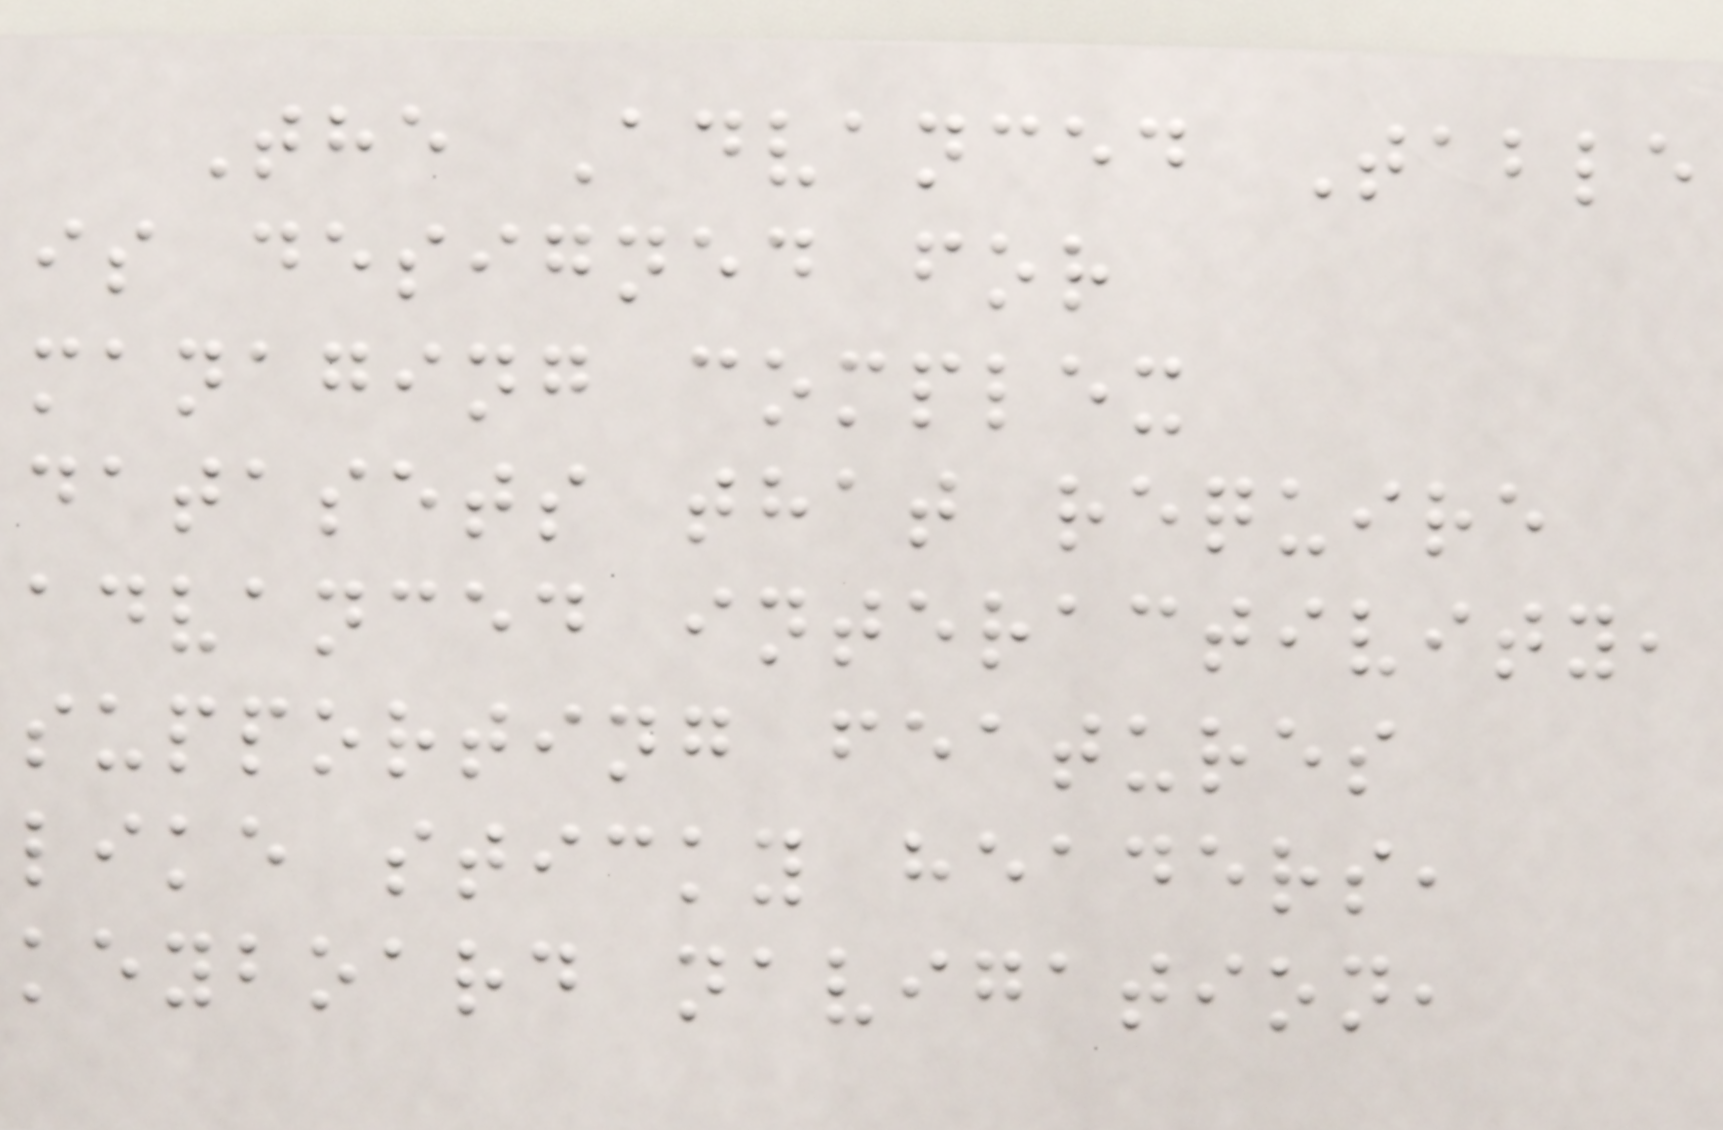The Advanced Table
is designed for
managing complex
datasets that require
advanced interactivity,
supporting features
like sticky headers,
keyboard navigation,
